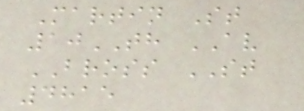Martin St
10TH AV
BROSS ST
4815
